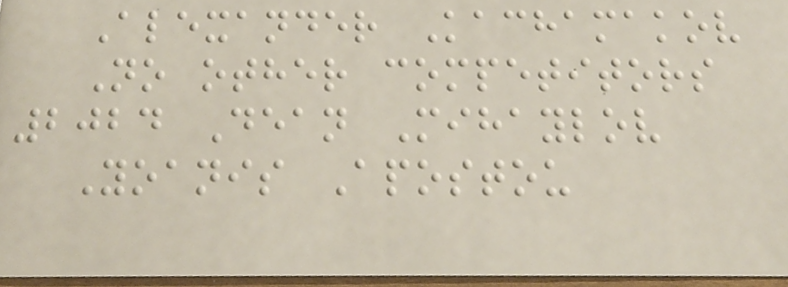Alexander Kachamakov
No other competitors
2024 Dean Mihaylov
Yoanis Apostou
